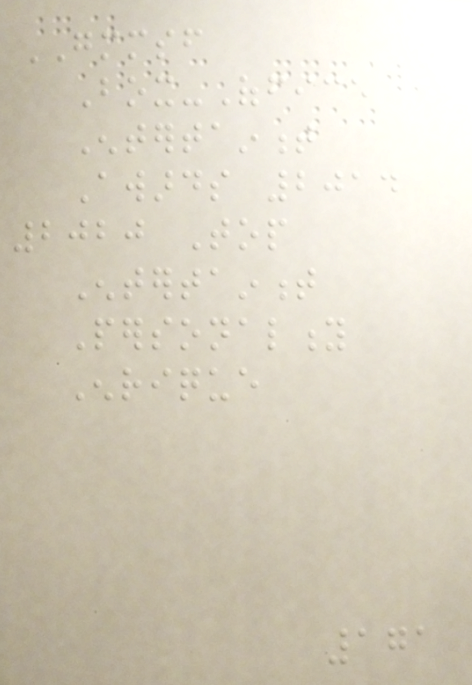GMMSF
Box-Office
Entertainment
Awards 2014
2020 Top
Entertainment
Personality
Enrique
171
